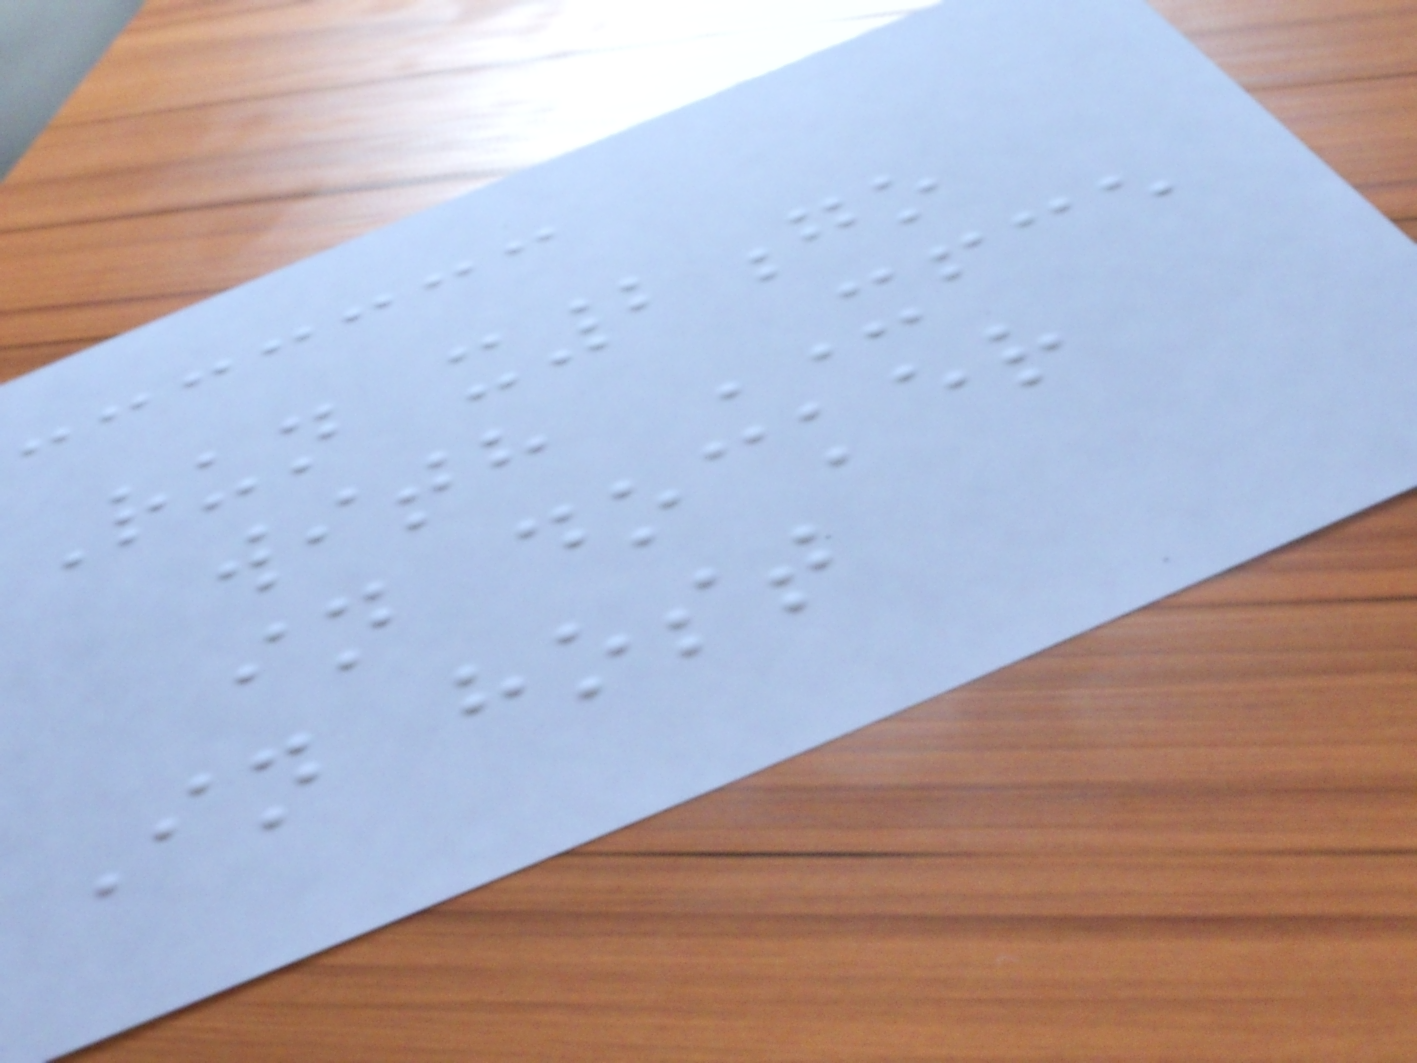Run x2go
with XFCE
in docker
In host
